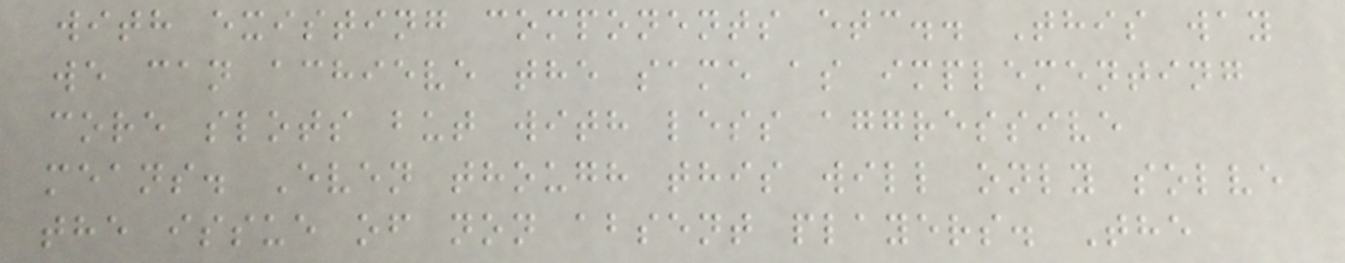with existing components etc.. This way
we can achieve the same as implementing
core slots but with less aggressive
means. Even though this will only solve
the issue of non absent players. The
